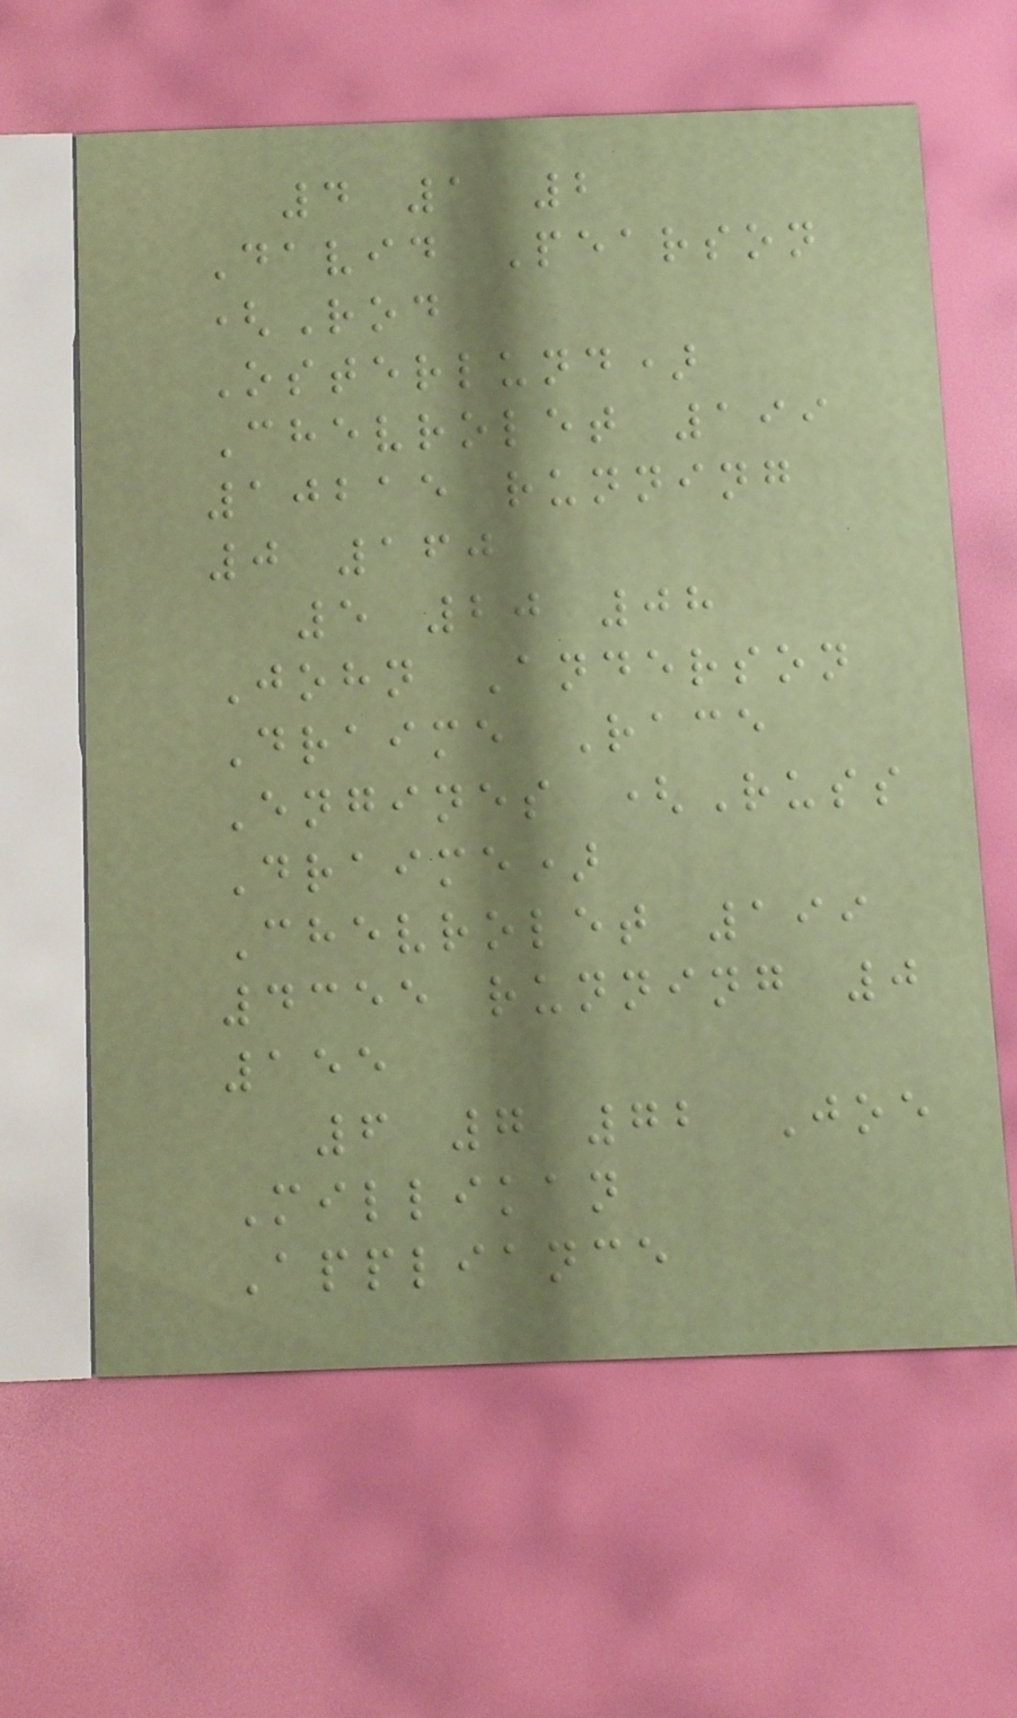4 1 2
David Pearson
(Rod
Osterlund)
Chevrolet 199
10215 running
0 160
5 20 08
John Anderson
Draime Race
Engines (Russ
Draime)
Chevrolet 199
4355 running 0
155
6 7 72 Joe
Millikan
Appliance
